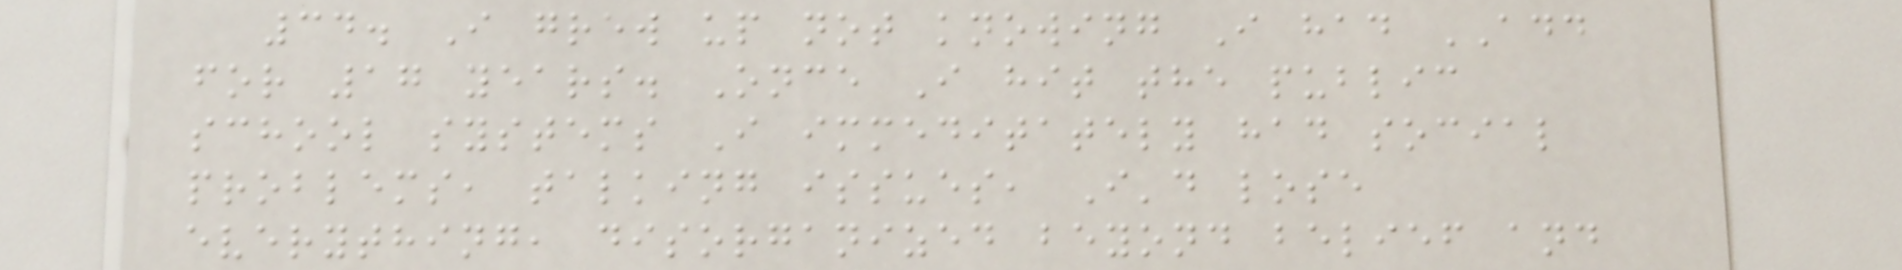34. I grew up not knowing I had ADD
for 17 years. Once I hit the public
school systems I immeditately had social
problems, talking issues, I'd lose
everything, disorganized beyond belief and
